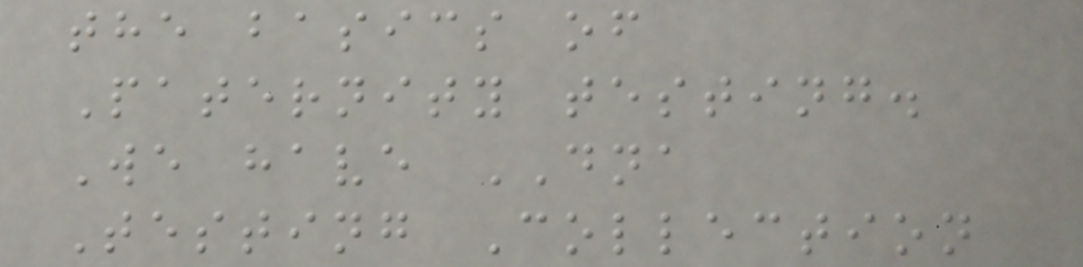the basics of
Paternity testing.
We have DNA
Testing Collection
